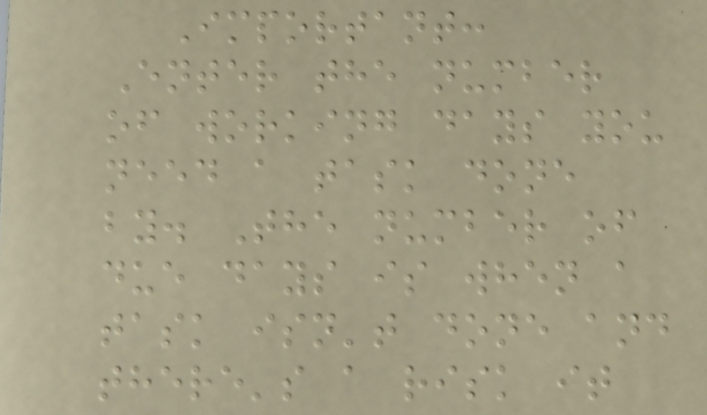Important:
Enter the number
of working days you
need a task done
by. The number of
due days is when a
task isn't done and
there's a risk it
